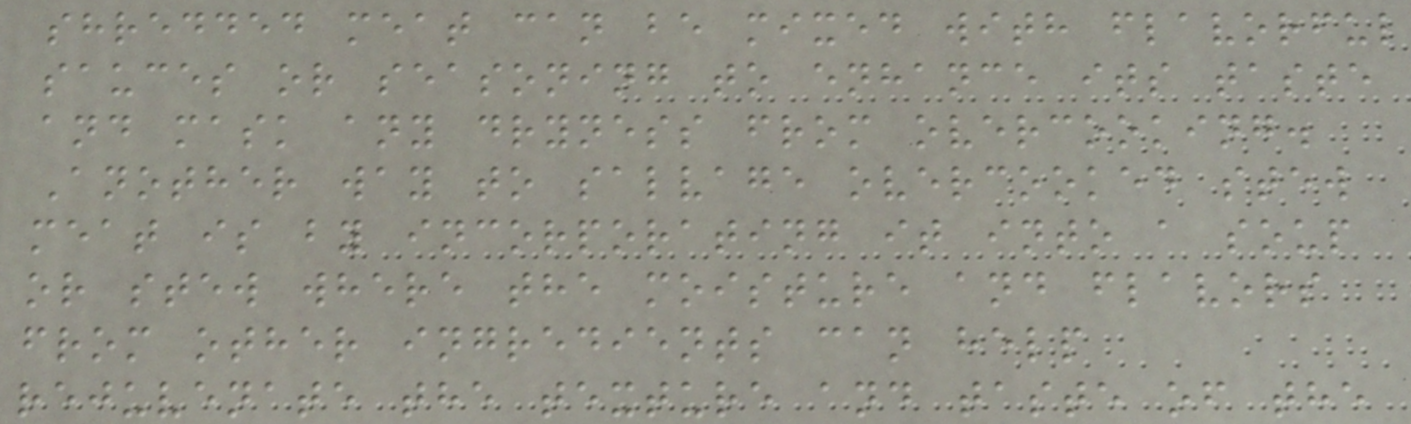shredded meat can be mixed with flavorful
sauces or seasoning to enhance its taste
and mask any dryness from overcooking.
Another way to salvage overcooked stew
meat is by incorporating it into a soup
or stew where the moisture and flavors
from other ingredients can help
rejuvenate the texture and taste of the
